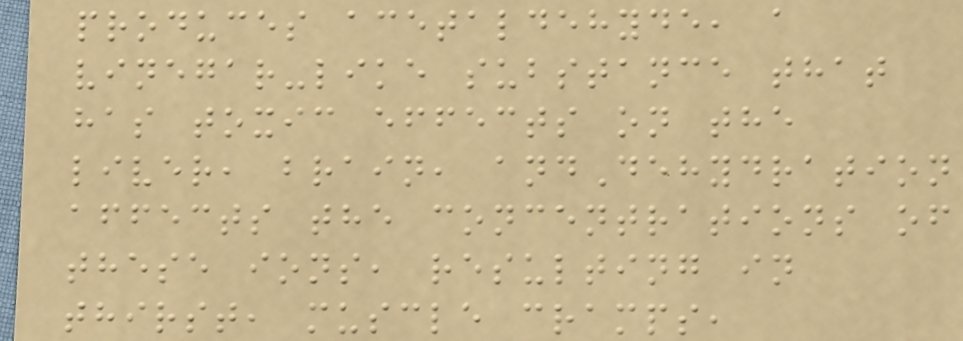produces acetaldehyde, a
vinegar-like substance that
has toxic effects on the
liver, brain, andDehydration
affects the concentrations of
these ions, resulting in
thirst, muscle cramps,
